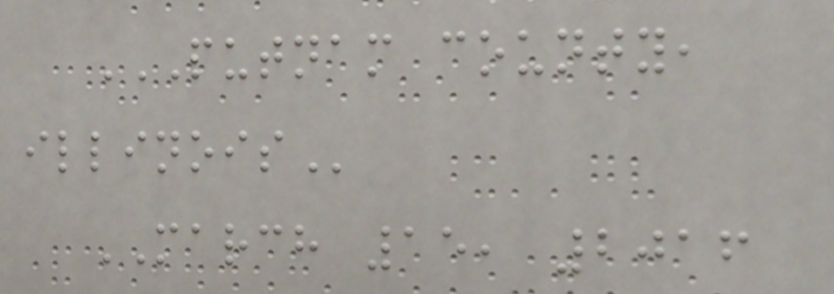PUTNAM COUNTY,
ILLINOIS
MARCH 15, 2016
